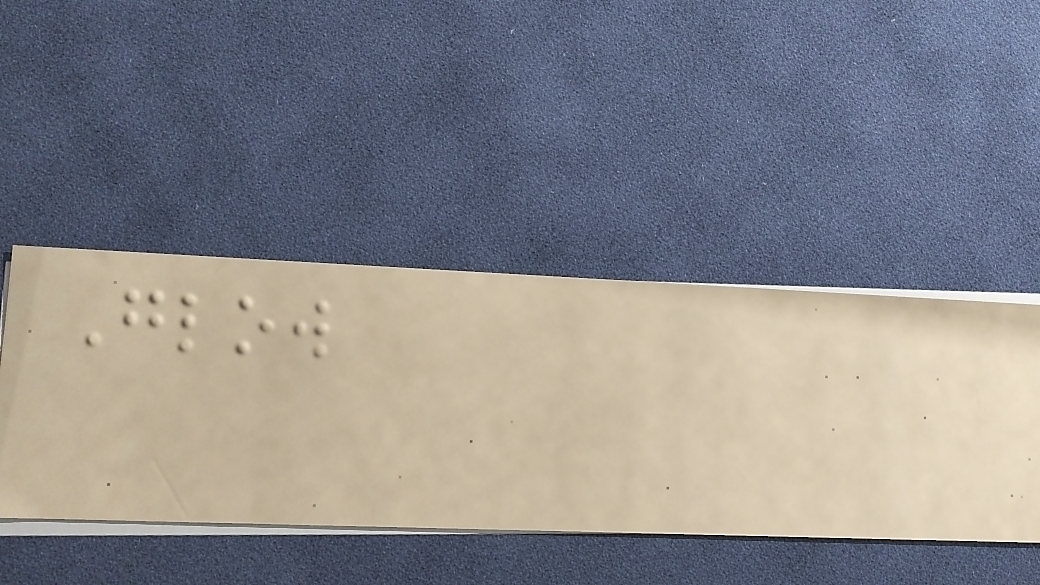Glow
